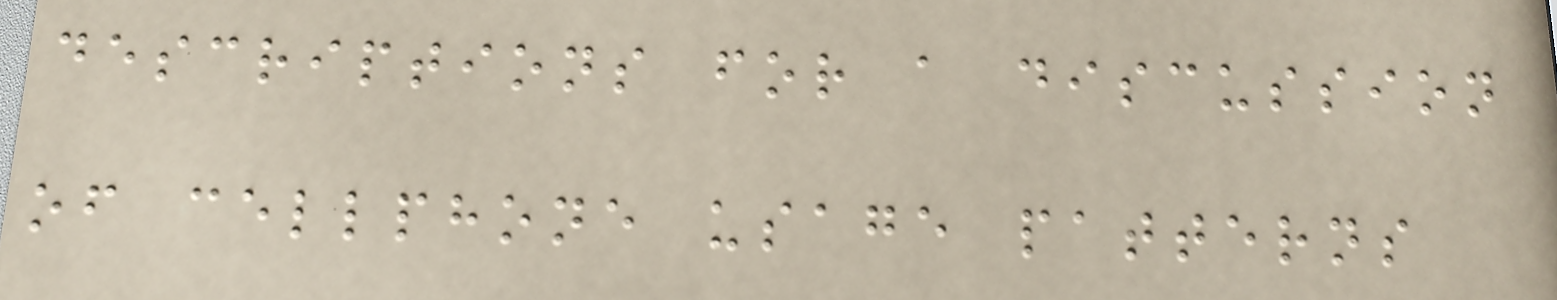descriptions for a discussion
of cellphone usage patterns
